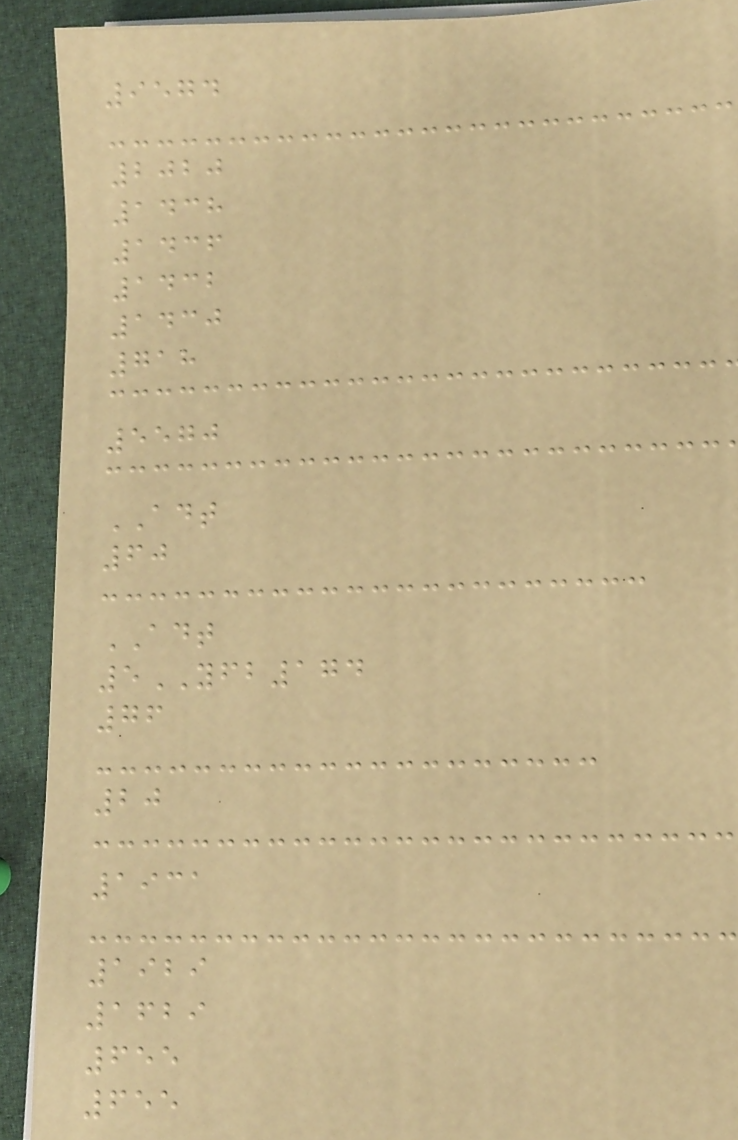9574
2020
1438
1436
1432
1430
718
5570
ADT
60
ADT
5YFB174
76
20
1931
1929
1629
655
655
